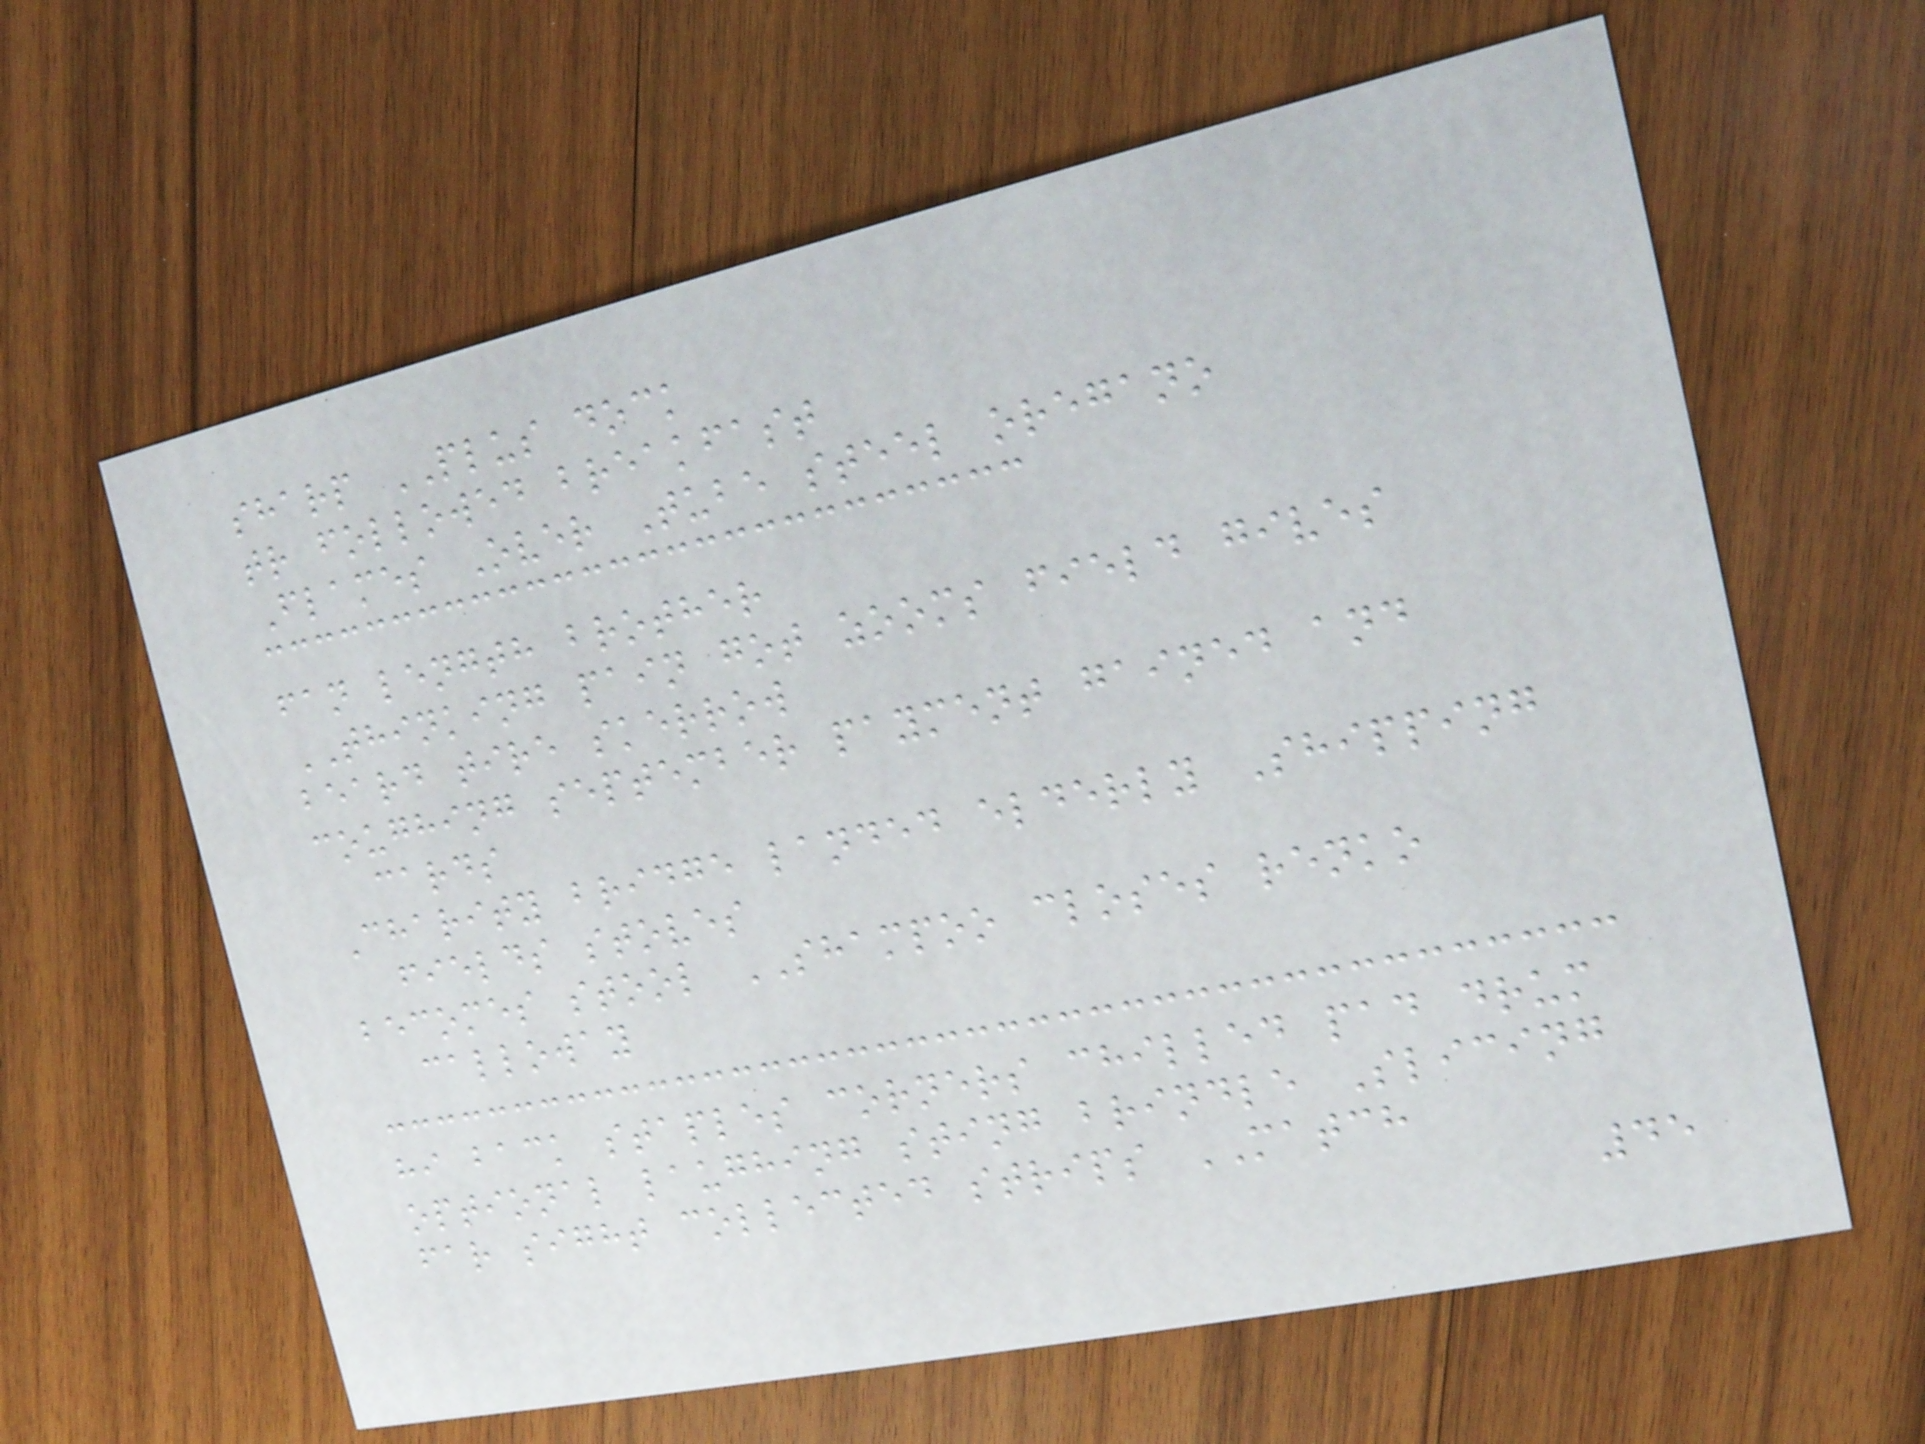sharp PLUS dock
tr followed breakfast
Flames Over Tube steel oregano
fan length brother
THINKING pain got zooms field gives
beard tire skerrow
coughing september payment gained and
cards
Charity bridge landed elderly Shipping
fields stoves
becomes stool SHAMPOO closes renko
calloway
hi back staples corners chilled pad drum
optional laughing sting brindle Slicing
far sight collected strips MATCH
45
